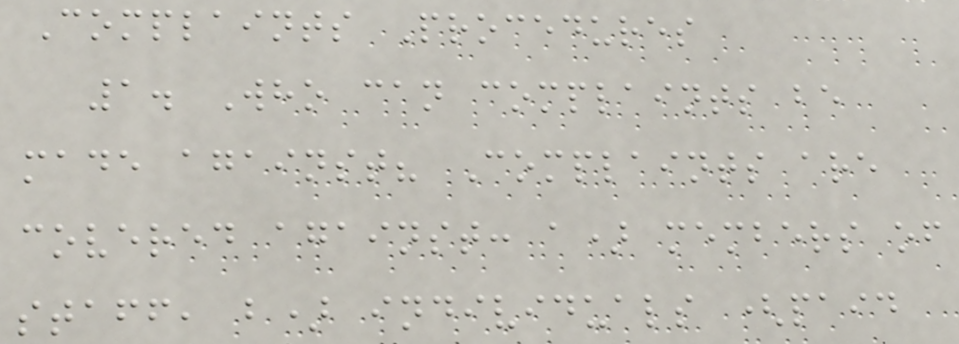Complaints Procedures
1. Who can complaints be
made against? Complaints are
covered against: a) members of
staff, b) individuals (paid
